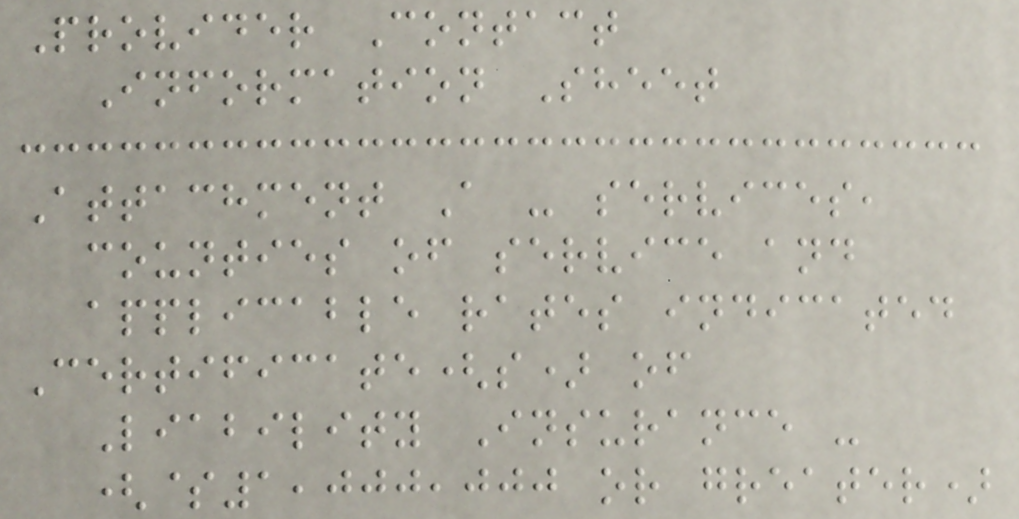Provider Contact
Information Sheet
Attachment A - services,
counties of service and
applicable rates indicated
Certificate(s) of
Liability Insurance -
($1,000,000 or greater)
